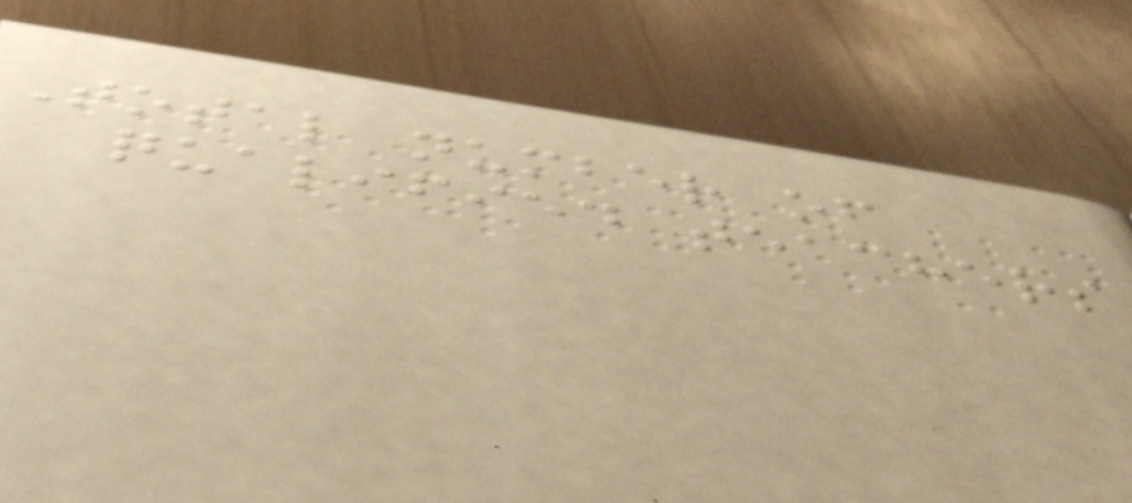Total number of
qualified teachers
